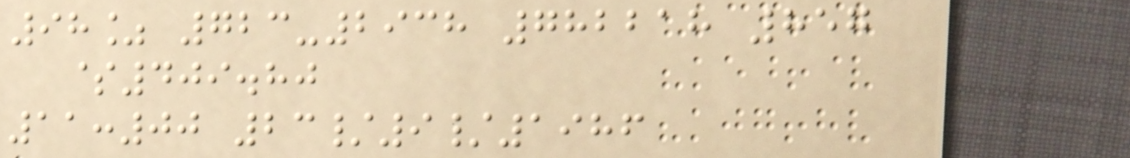98% 723-2938 782218 857
$409.80
11:00 23/9/1986
